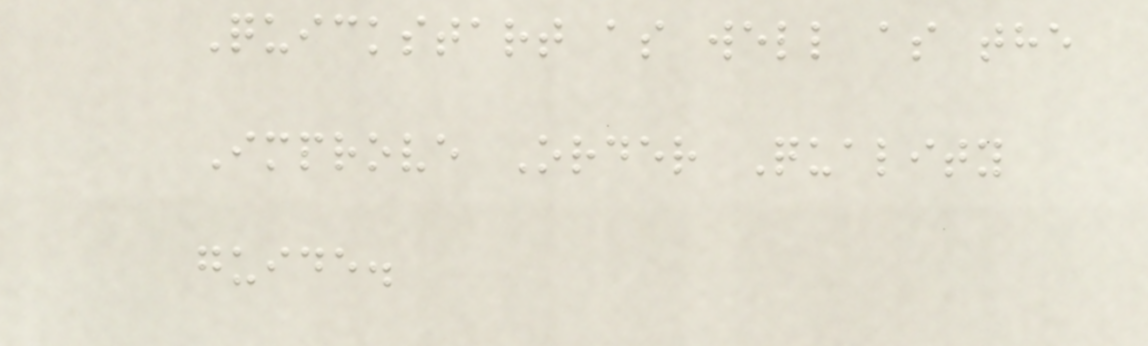Quickstart as well as the
Improve Order Quality
guide.
